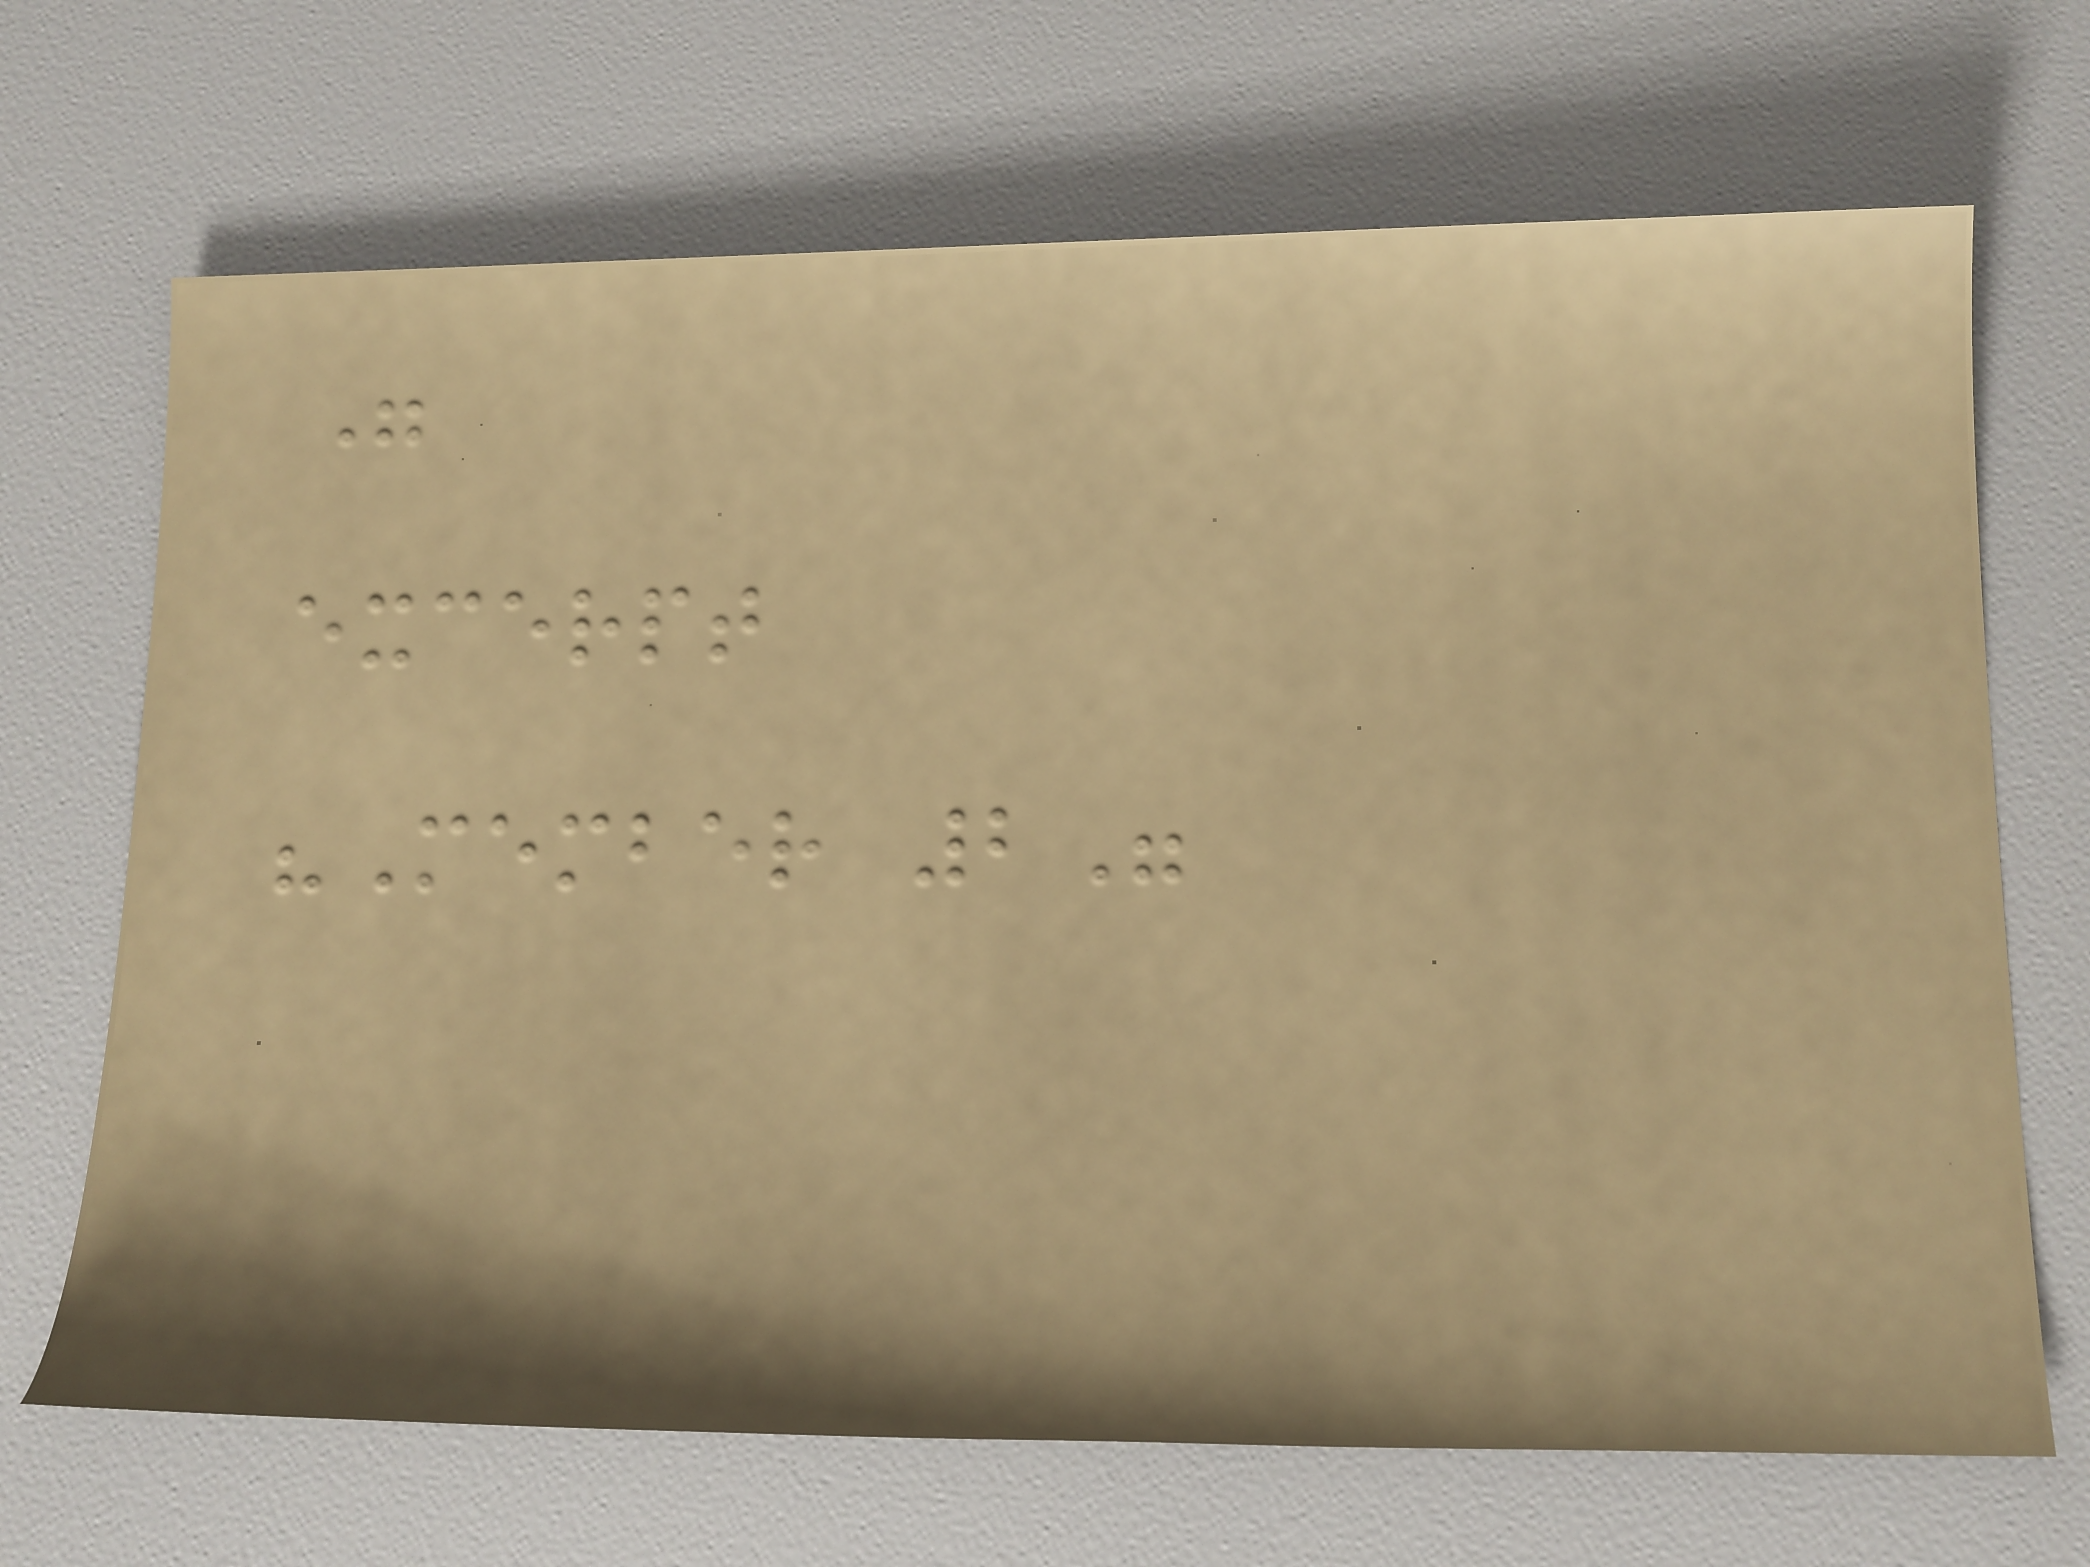"
excerpt
"Member 2"
